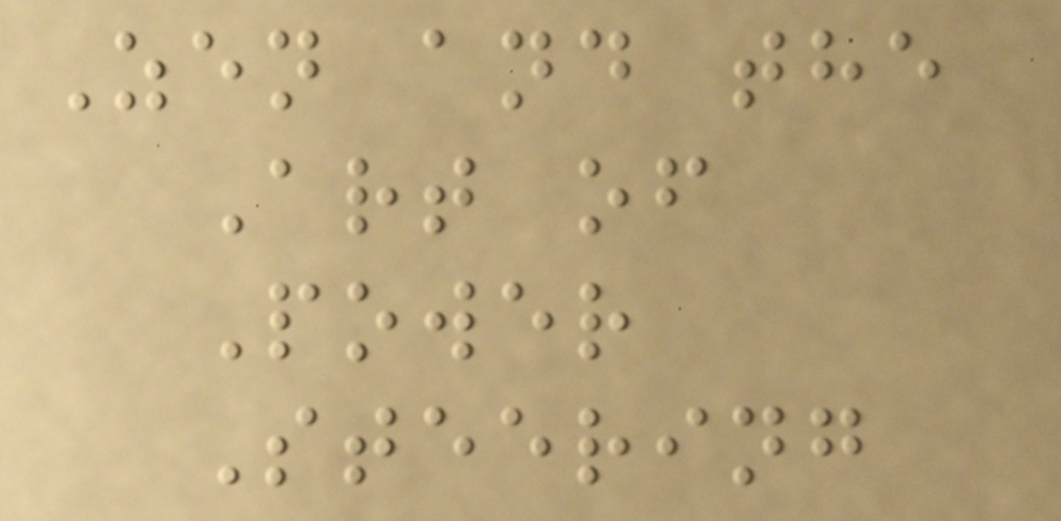Zen and the
Art of
Power
Steering
